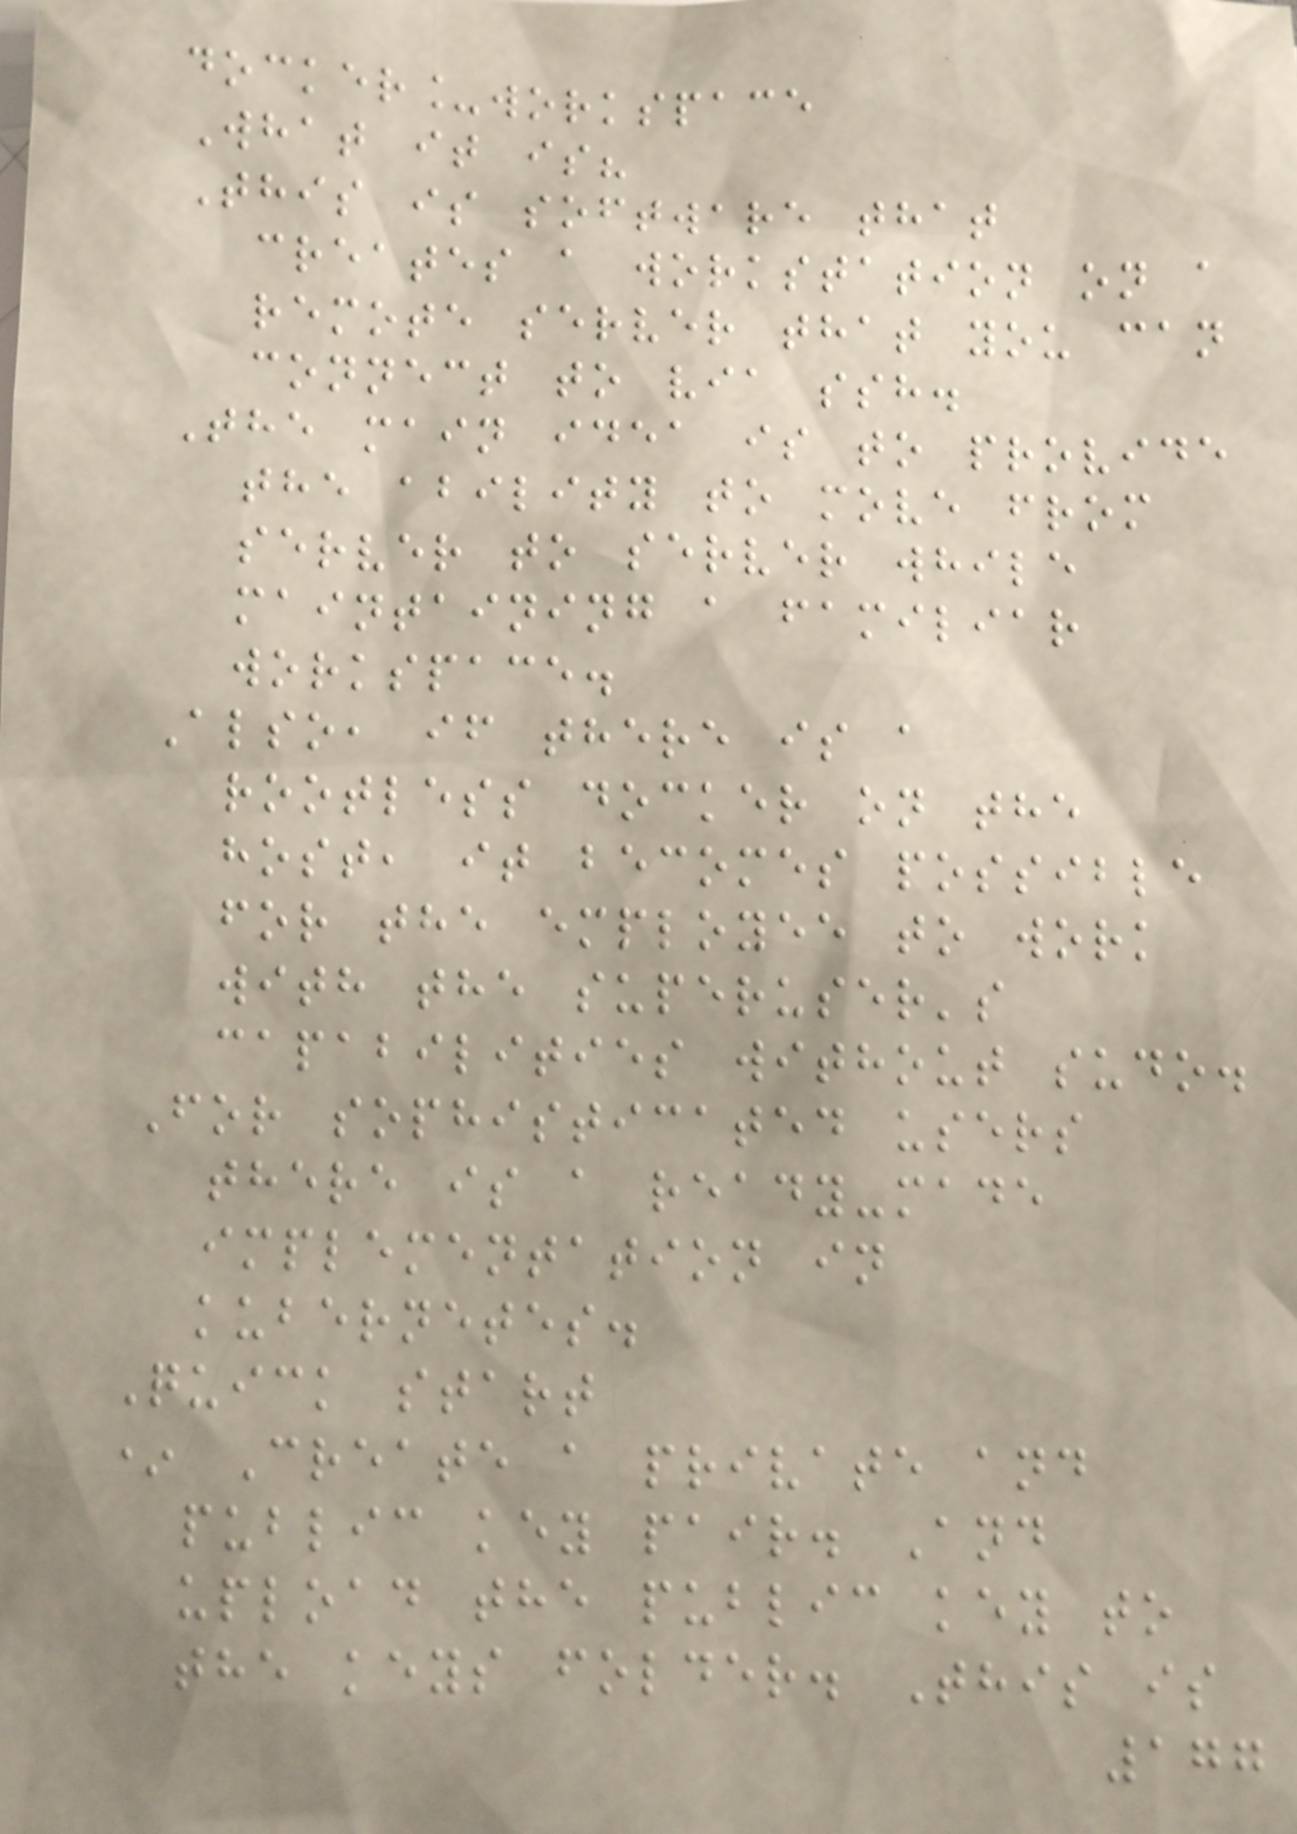docker_workspace
What it is?
This is software that
creates a workstation on a
remote server that you can
connect to via ssh.
The main idea is to provide
the ability to move from
server to server while
maintaining a familiar
workspace.
Also, if there is a
rootless docker on the
host, it becomes possible
for the employee to work
with the superuser's
capabilities without sudo.
For sophisticated users
there is a ready-made
implementation in
kubernetes.
Quick start
* Create a private and
public key pair. And
upload the public key to
the keys folder. This is
177
